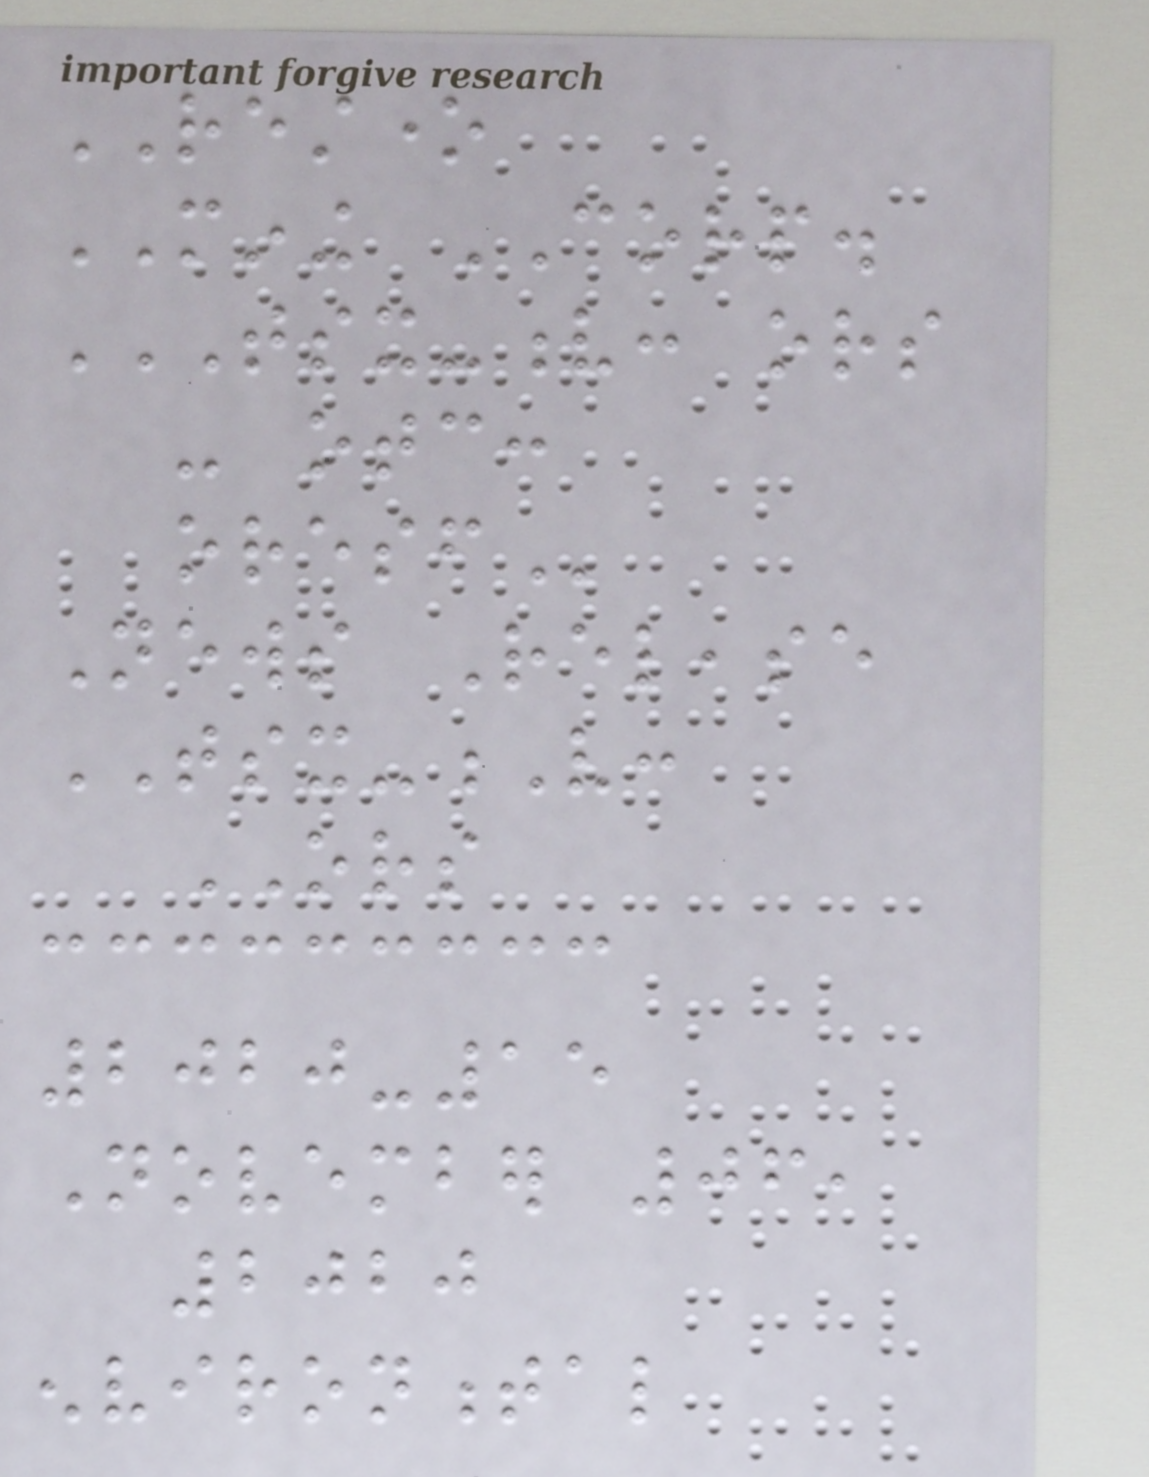RESTONE
MINING CORP.
TSX-V: ORS
- OTC:
ORESF
News Release
TSX-V:
ORS
2020-15
November 06,
2020
environmental
